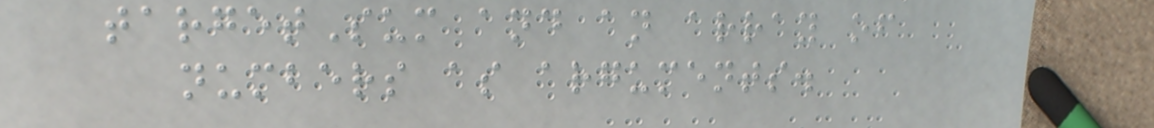targetSum and an array of
numbers as arguments.
